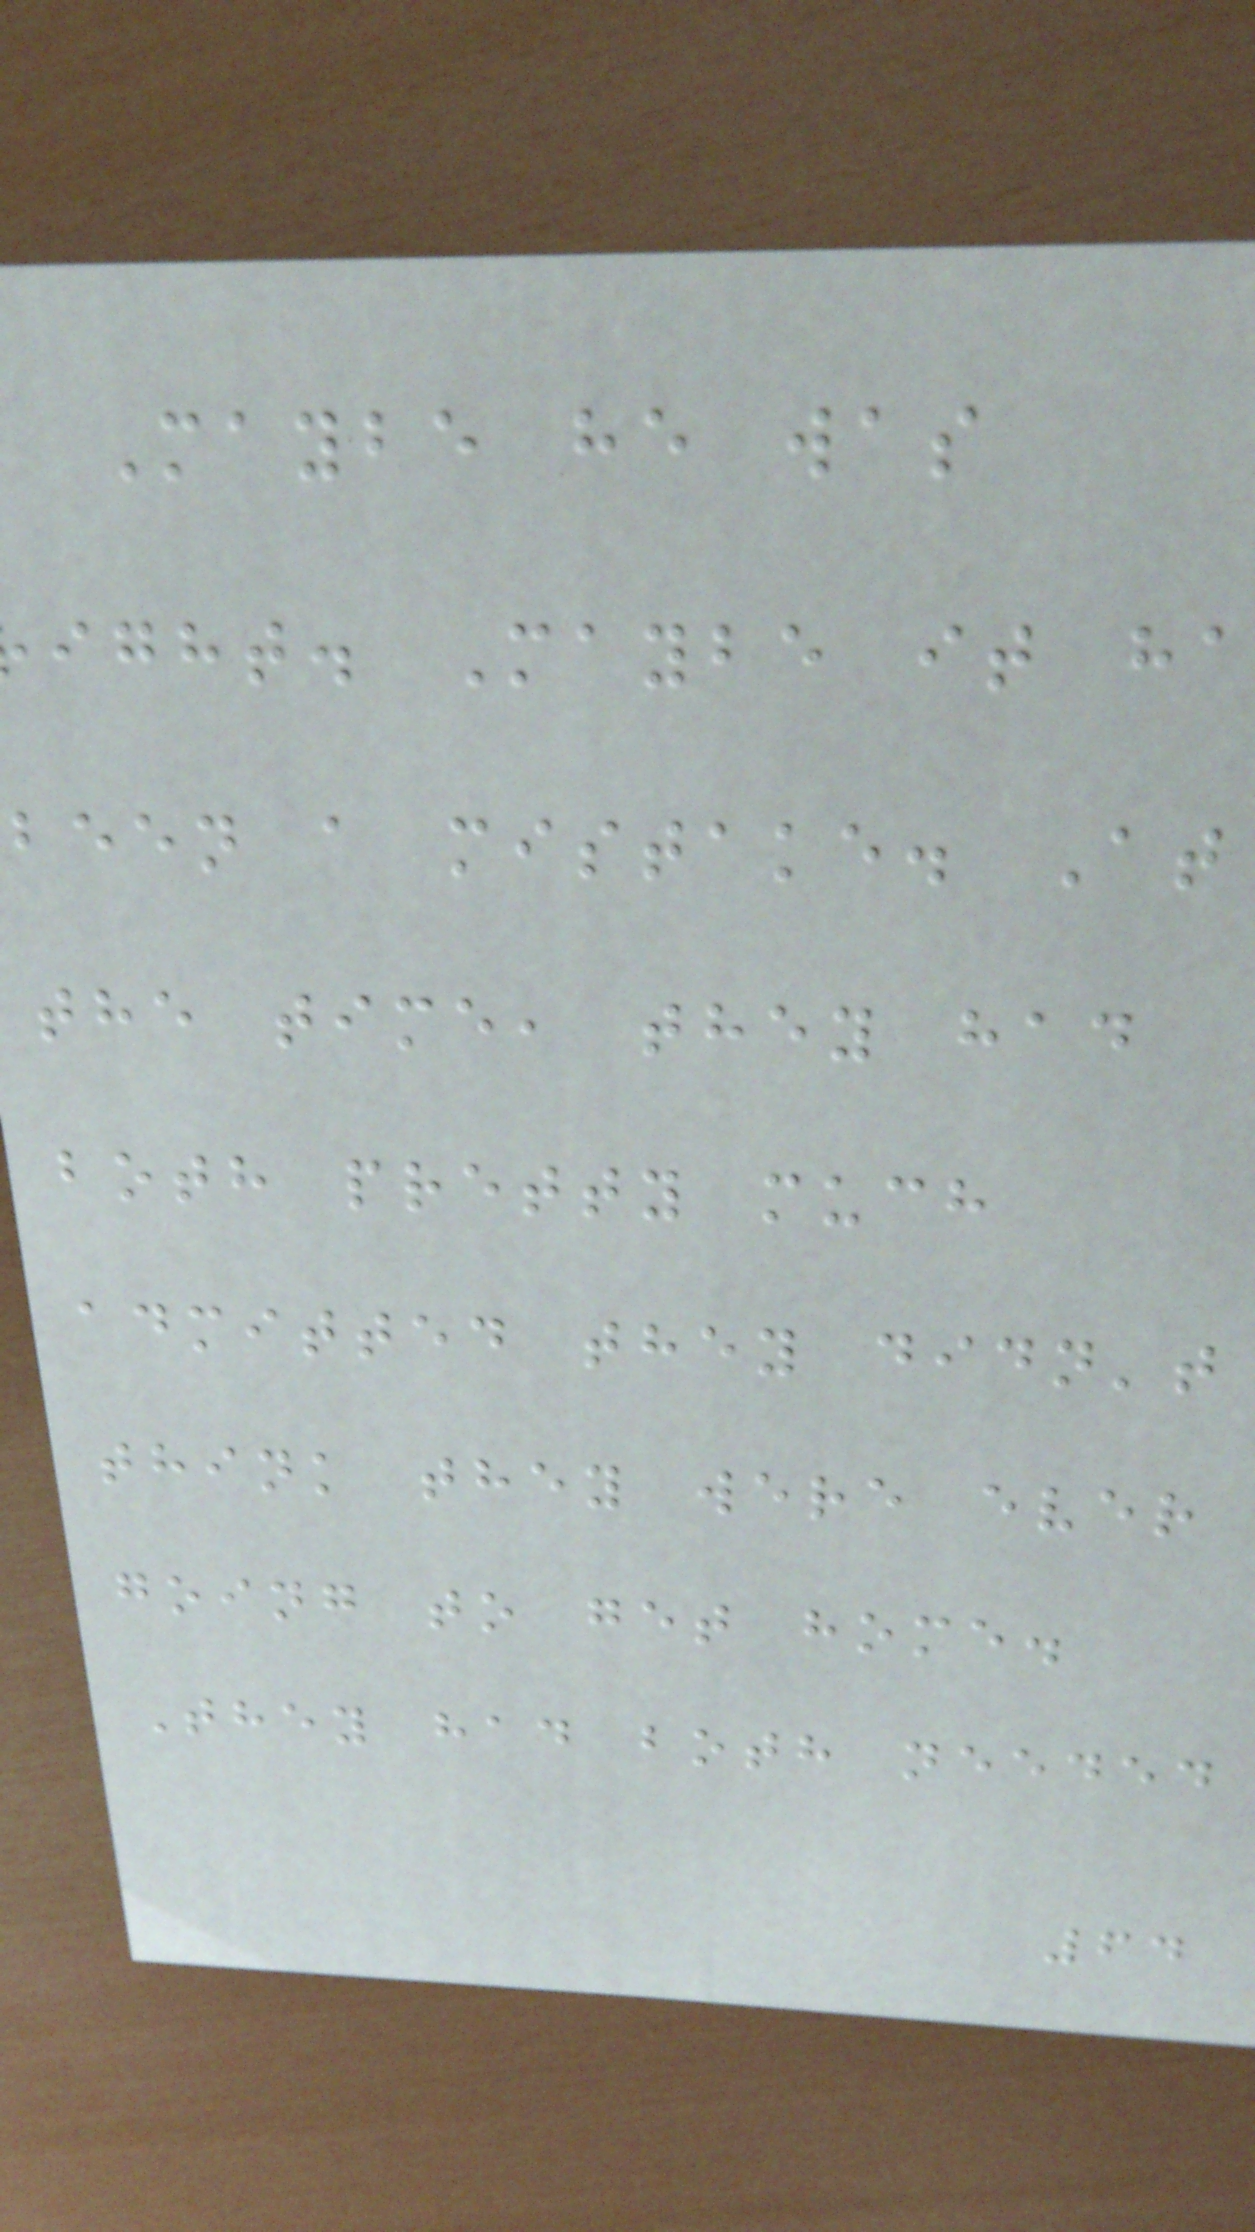Maybe he was
ight. Maybe it ha
been a mistake. At
the time, they had
both pretty much
admitted they didn't
think they were ever
going to get home.
They had both needed
64
